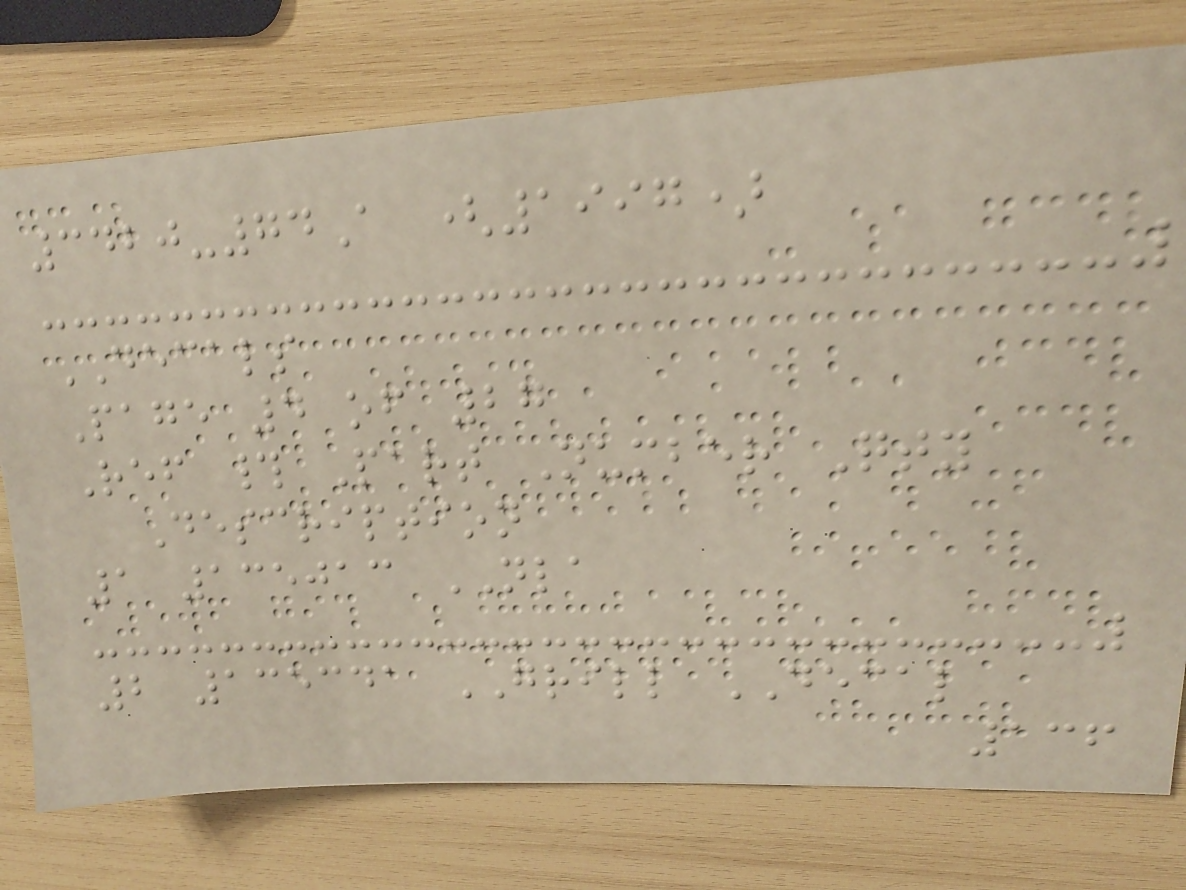3420-74A (1997)
DECALS
Page 4 of 27
Ref # Part Number Qty
Description
1 135013 NLA
2 135341 GRILL DECAL
136
